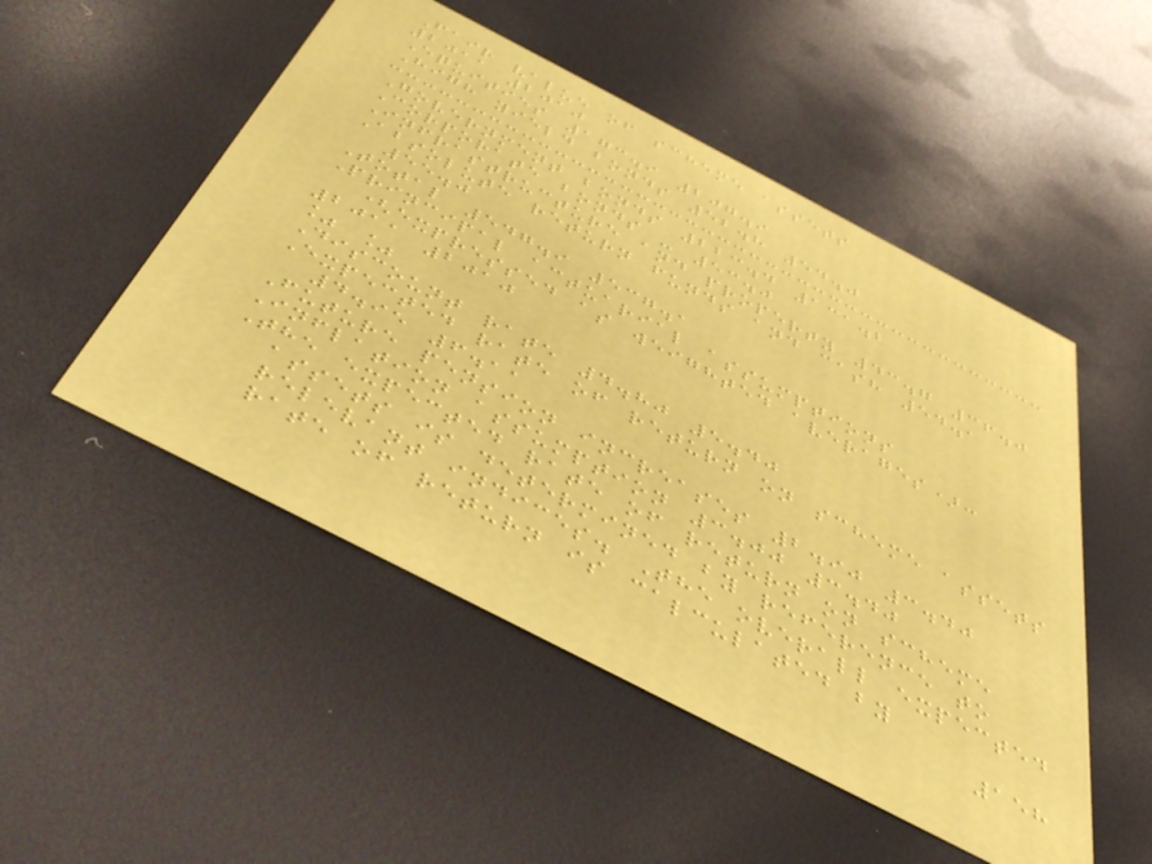Fair value of scheme assets
2011 2010
Equities 173.9 207.9
High yield bonds 52.8 54.0
Government bonds 223.4 131.2
Corporate bonds - 53.0
Infrastructure and property 43.7 36.0
Absolute return funds and cash 54.1
55.0
Total 547.9 537.1
Principal actuarial assumptions
(expressed as weighted averages):
2011 2010
% %
Discount rate 4.80 5.40
Expected rate of return on scheme assets
4.95 6.11
Future pension increases 2.90 3.40
Inflation assumption 3.00 3.40
The expected rate of return on scheme
assets is determined by reference to
relevant indices. The overall expected
rate of return is calculated by
158
